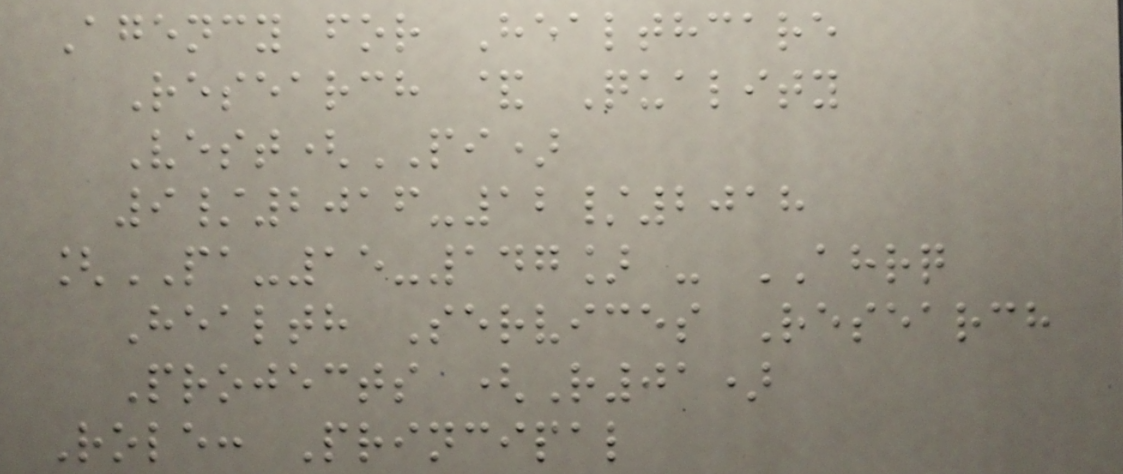Agency for Healthcare
Research & Quality
Vest(PI)
9/2016-12/2018
[PA-15-147] - AHRQ
Health Services Research
Projects (R01)
Role: Principal
